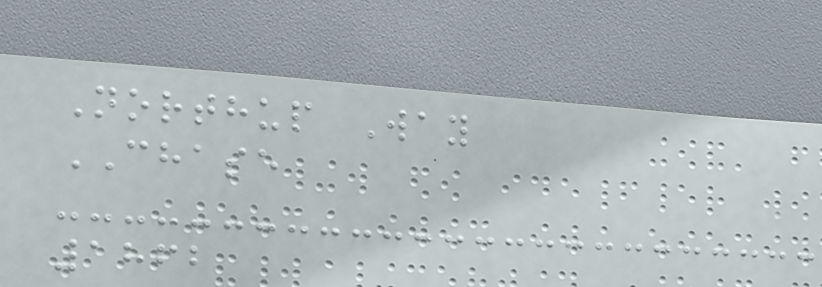Northup Way
CHASE
1862
